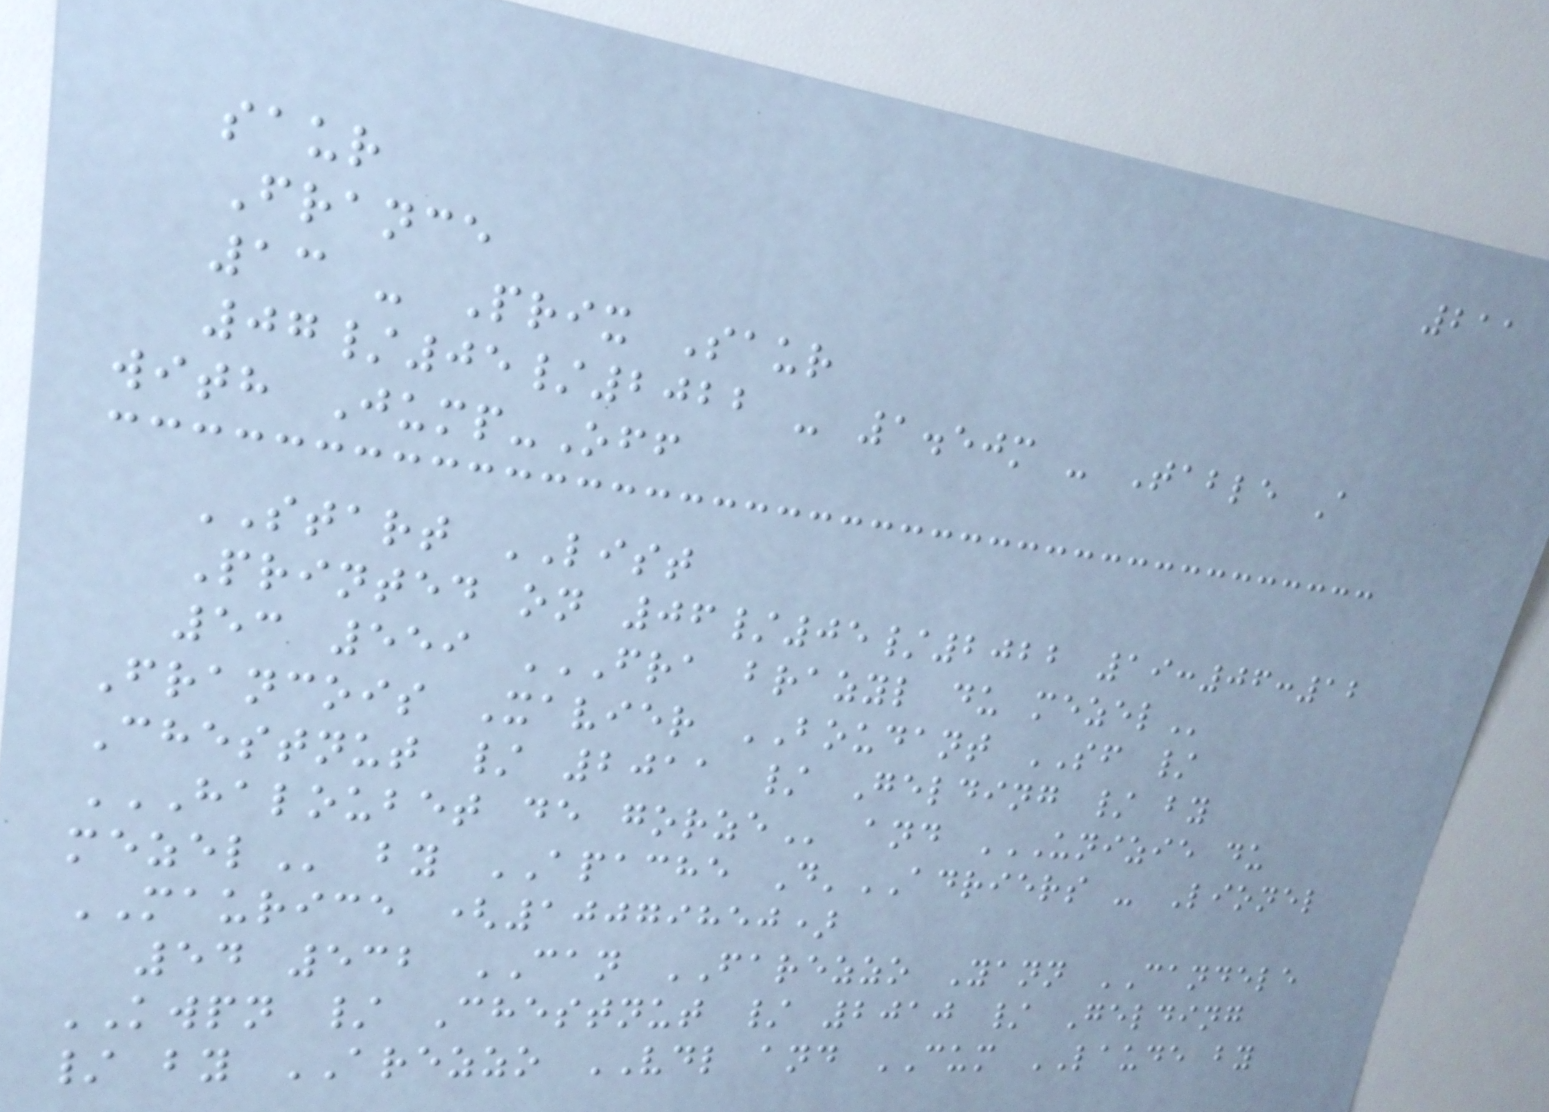211
saur
France
13 - Prix Saur
07/05/2022 - 1.50m - Table A
with Jump-Off
START LIST
Printed on 06/05/2022 19:06:12
53 559 FRA BRAZYL DU MEZEL
Francois Xavier BOUDANT SF /
Chestnut / 2011 / Gelding / by
HALOUBET DE GORZE and UNIZIE DU
MEZEL by APACHE D'ADRIERS - Lionel
MAURICE (10079850)
54 532 CAN FAREZZO Yann CANDELE
KWPN / Chestnut / 2010 / Gelding
/ by AREZZO VDL and CUM LAUDE by
